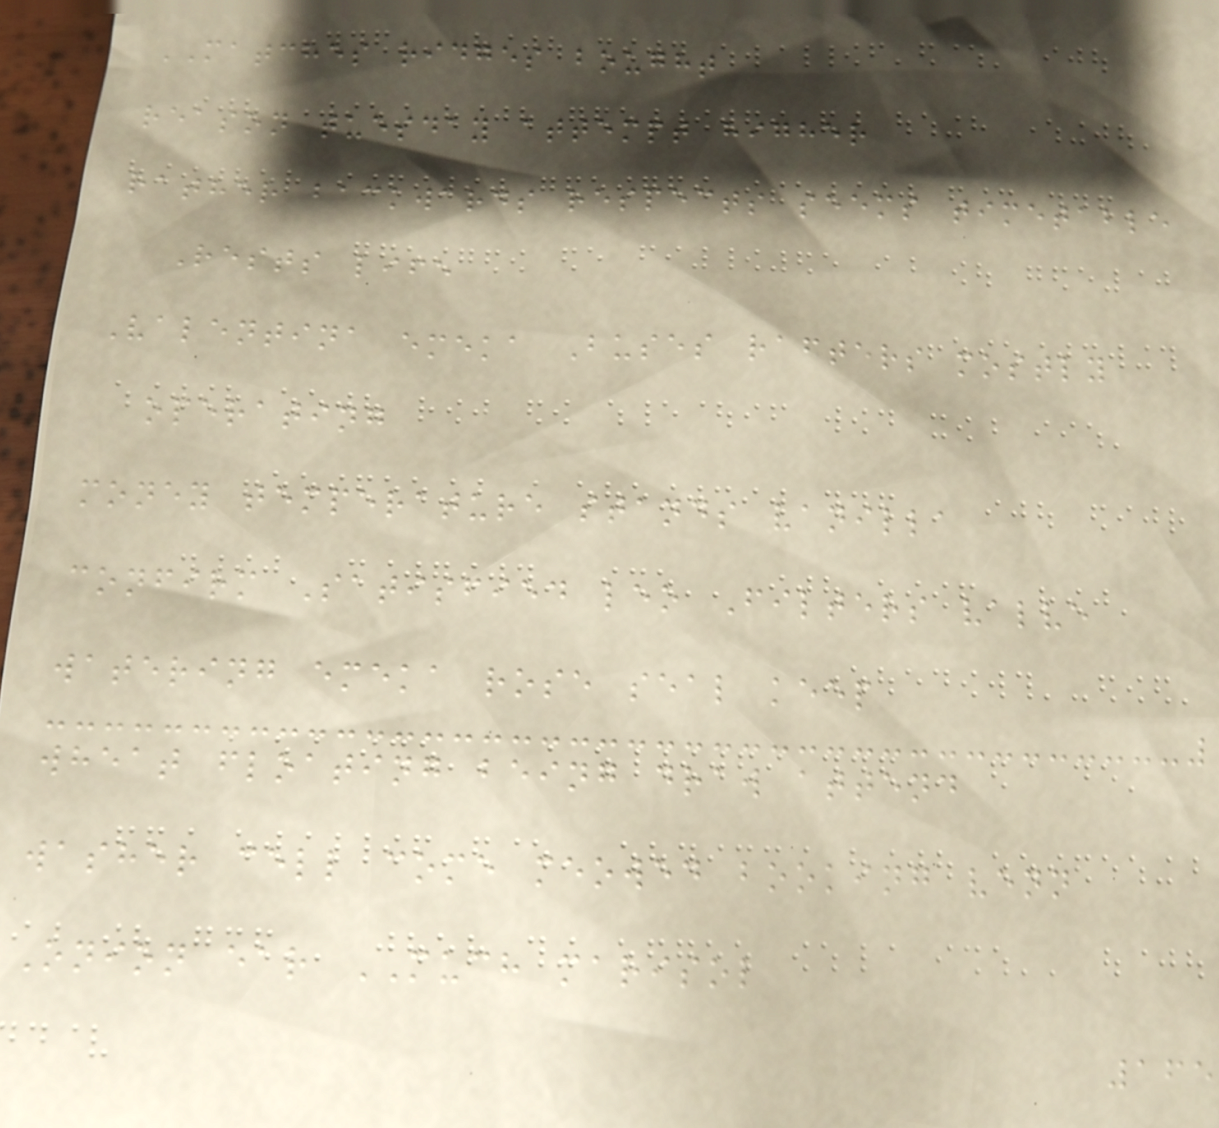MATCHES ridges bought
reason tuesday attempt higher
rather backwards respects seems timetable
Rests life
Valentina emeka Buses rafters mostly
operating
money temperature stands vanilla
confirm Satisfied leo Filters valve
watering emeka rose seal keep
wheat floating being draw attend
washer cell come meowed booking venn
Onion ear MUCH marisol
165
